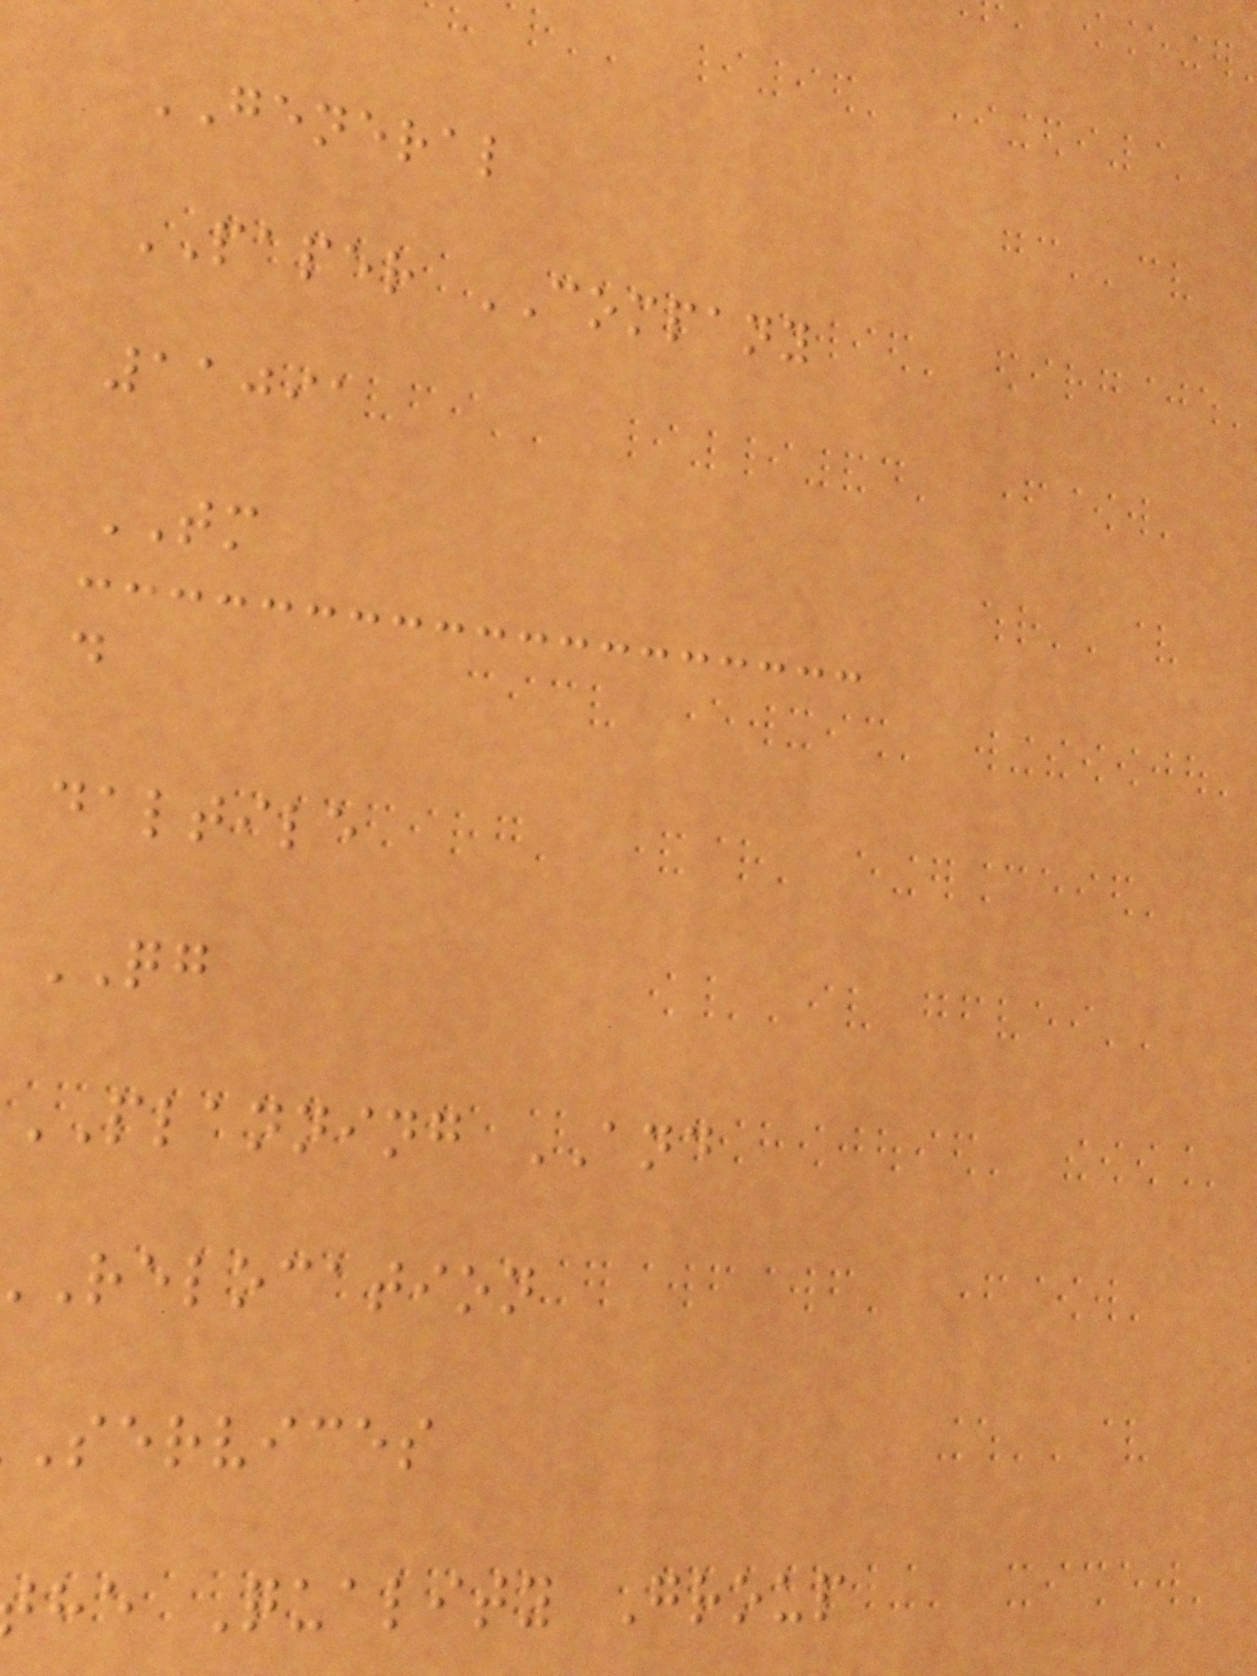GENERAL
PAPER COMPANY
11091
TM
d
daltile
QG
PLANNING AND
relocation
services
he Quality Group
